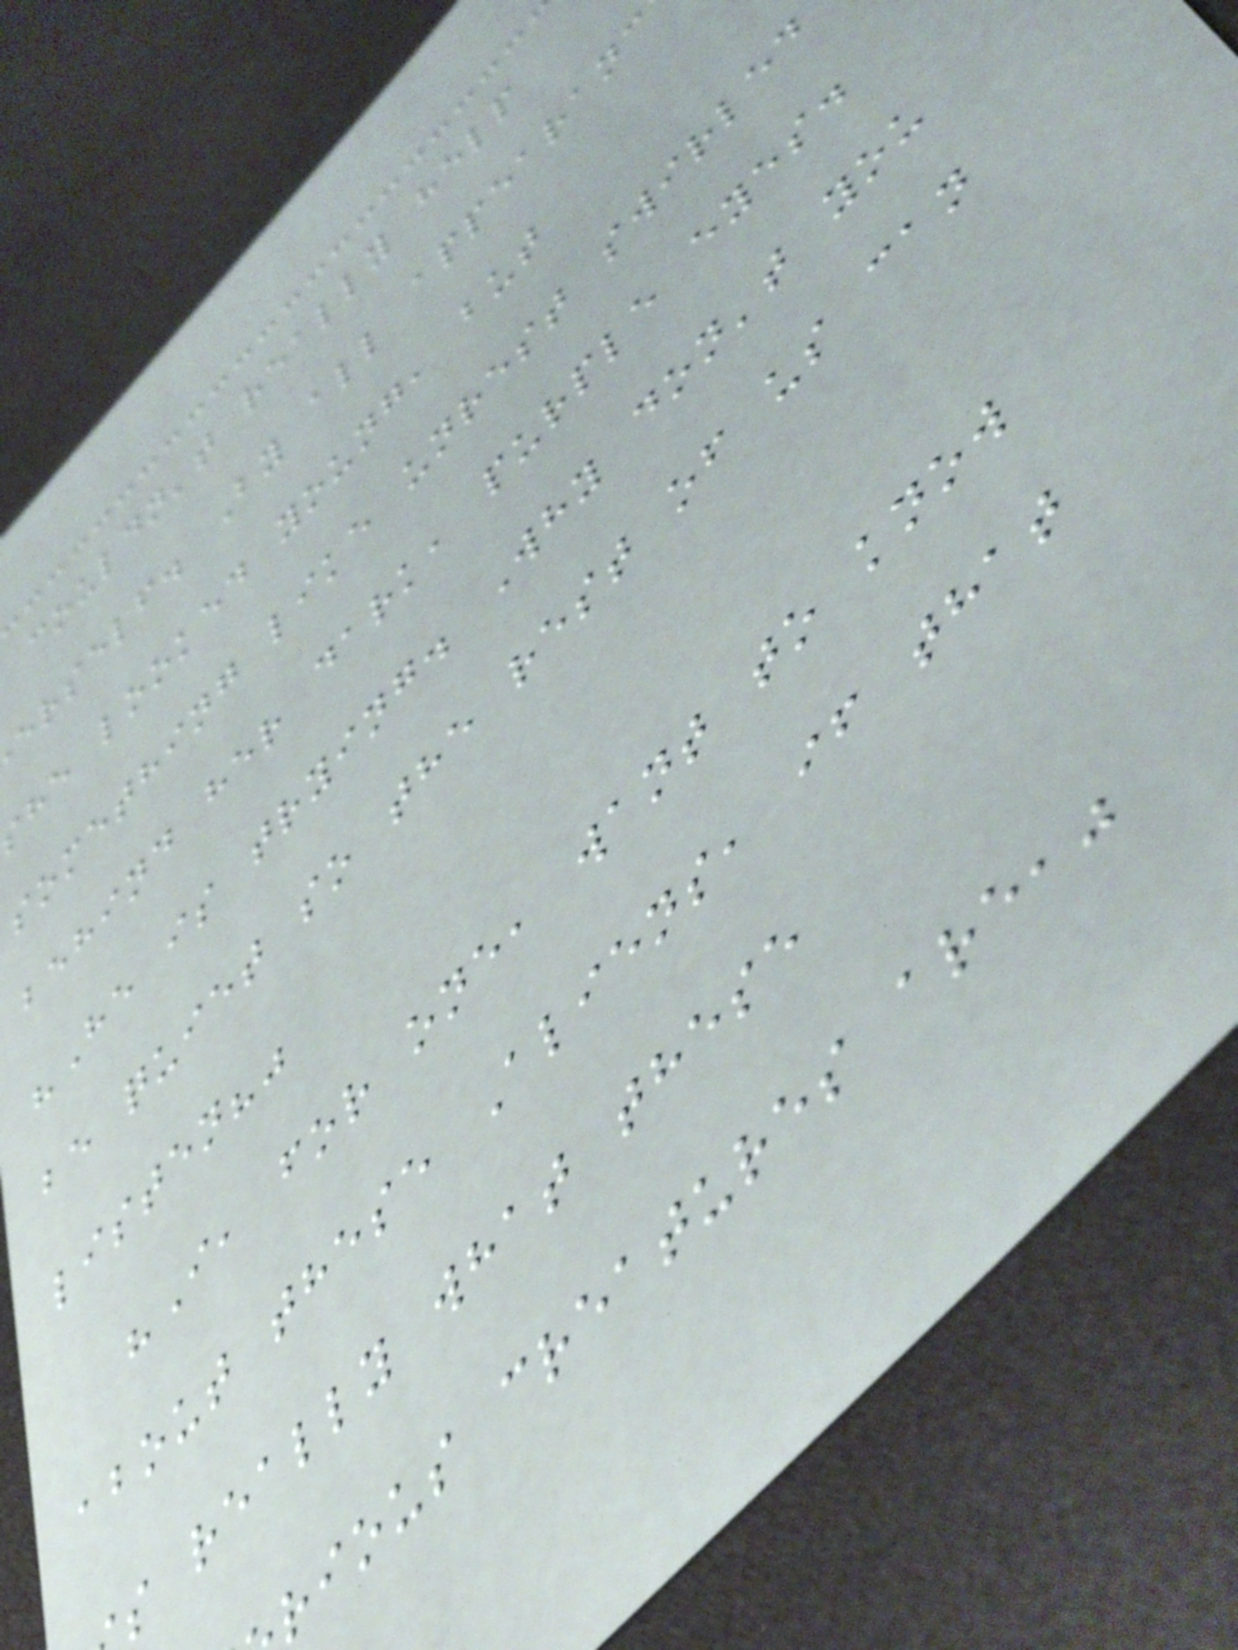couldn't really help
erself. By all appearanc
he looked young, but
something like unrest swirled
behind her dark, purple eyes.
"He is trying. Why don't you
be quiet so the rest of us can
listen?"
"I, for one, want to know
about these Aliens, if that
s really what these
rious creatures are,"
